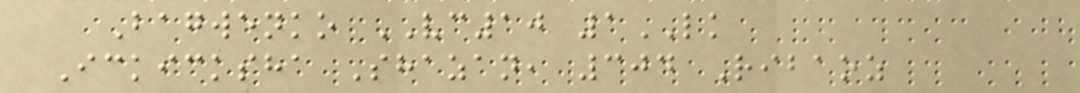Bagwenko VC10 1LK
Ickicksha Shazan, 304 Ribaoz
